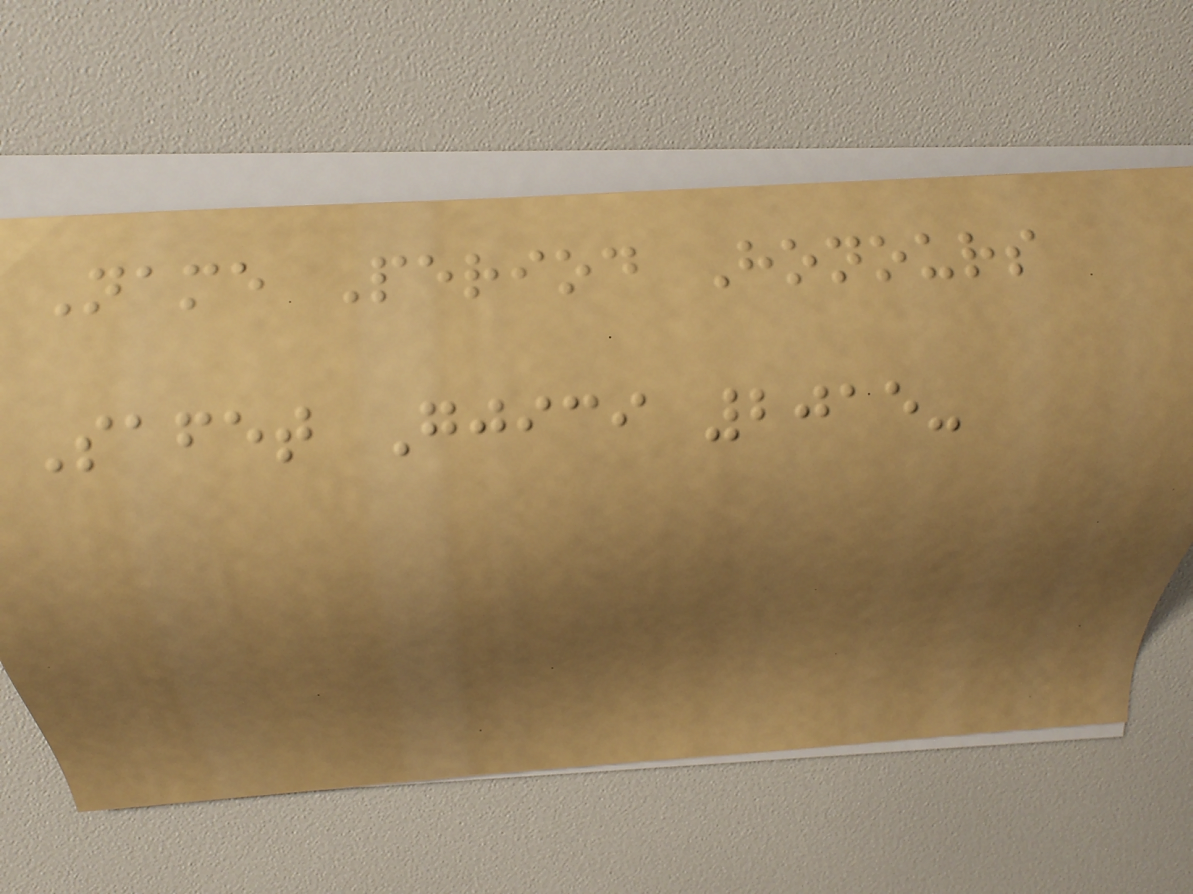Name Period Honours
Safet Gjici 2015-
